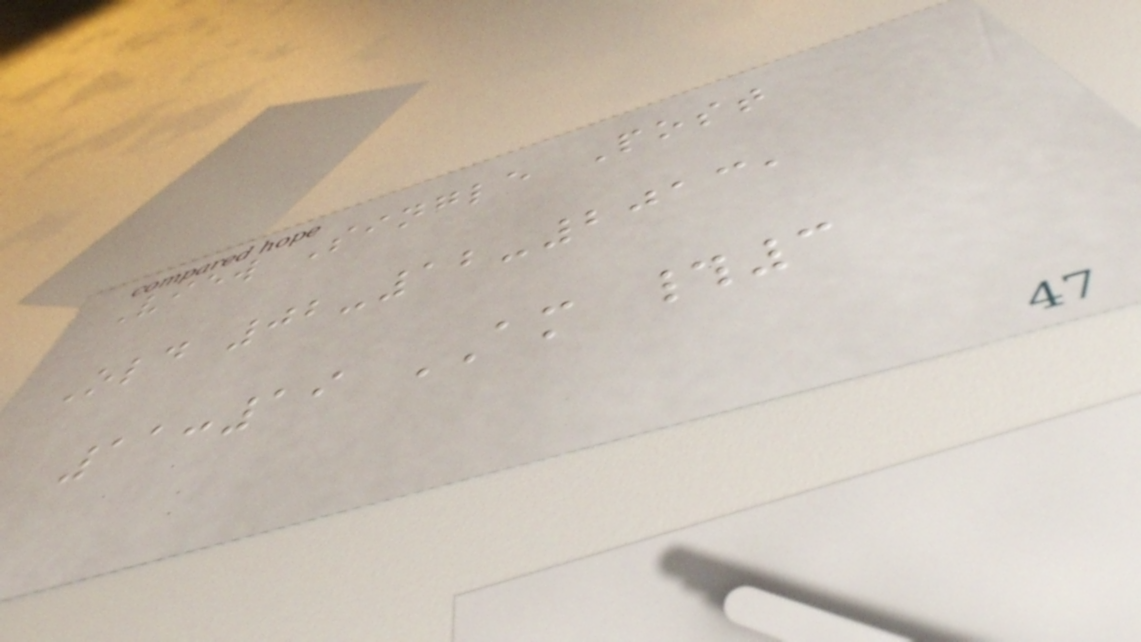View Single Post
Old 02-12-2013,
11:19 AM #3
